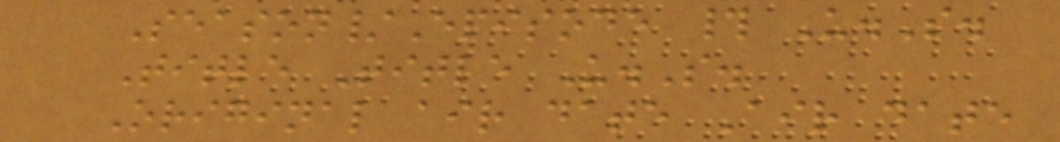Season/Episode # U.S.
Title Title U.S.
Original air date Air date
